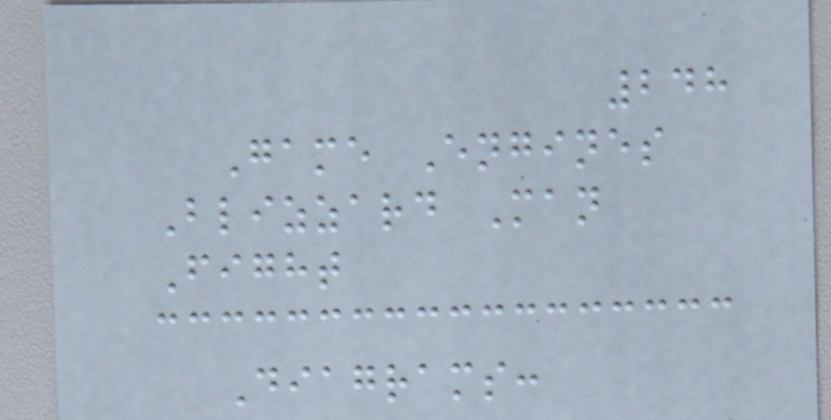248
Game Engines
Blizzard Man
Fight
Diagrams:
